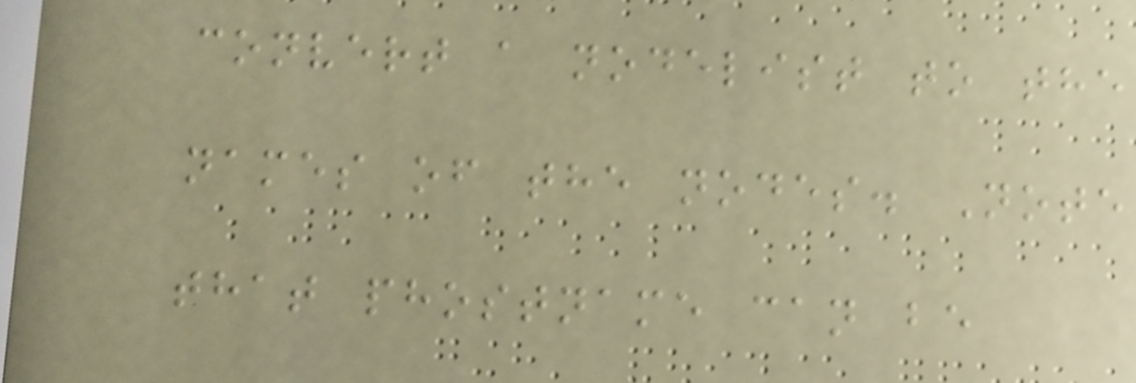convert a nodelist to the
names of the nodes. Note
that phostname can be
